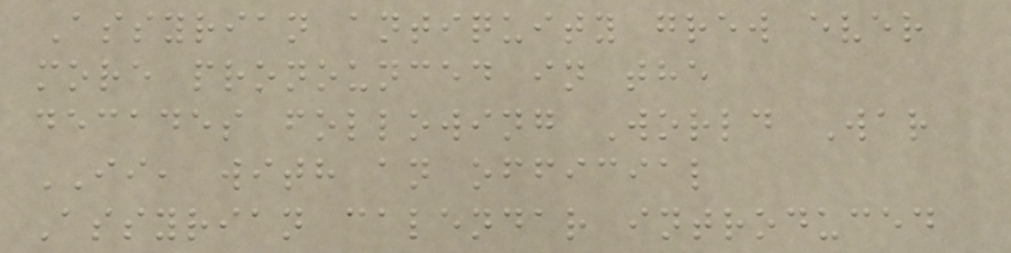Assyrian antiquity grew ever
more pronounced in the
decades following World War
II, with an official
Assyrian calendar introduced
